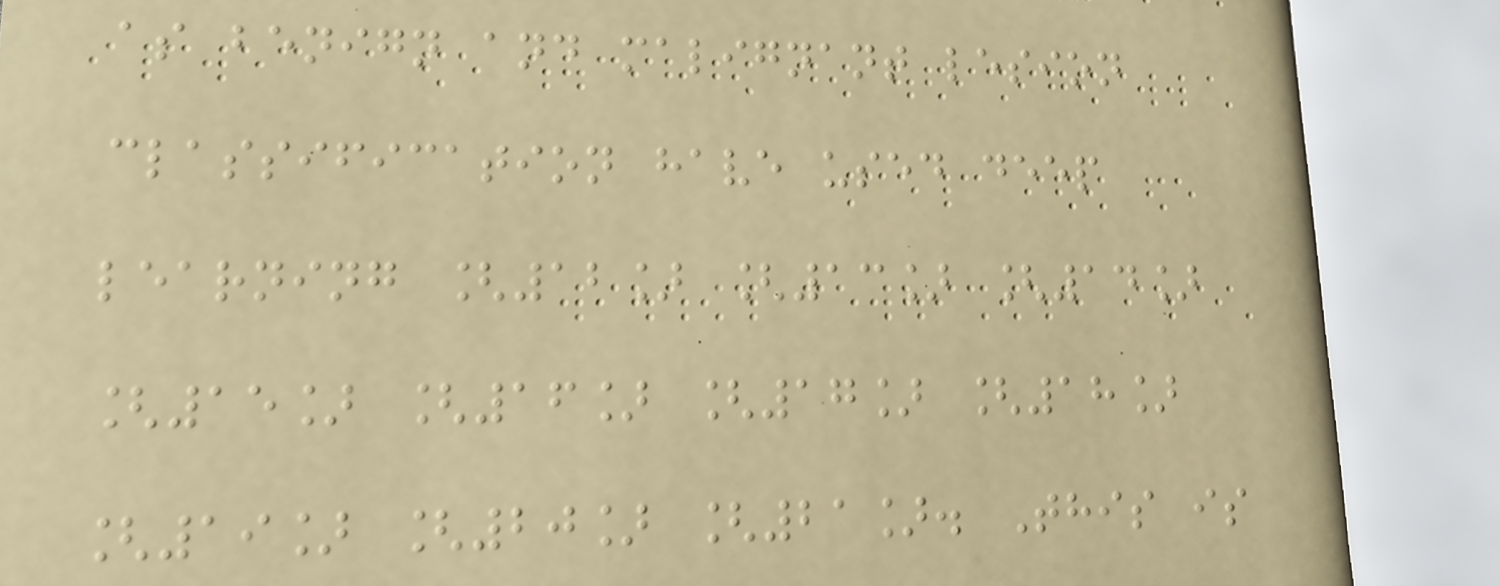as benign and malignant lesion
classification have used deep
learning [12] [13] [14]
[15] [16] [17] [18]
[19] [20] [21]. This is
